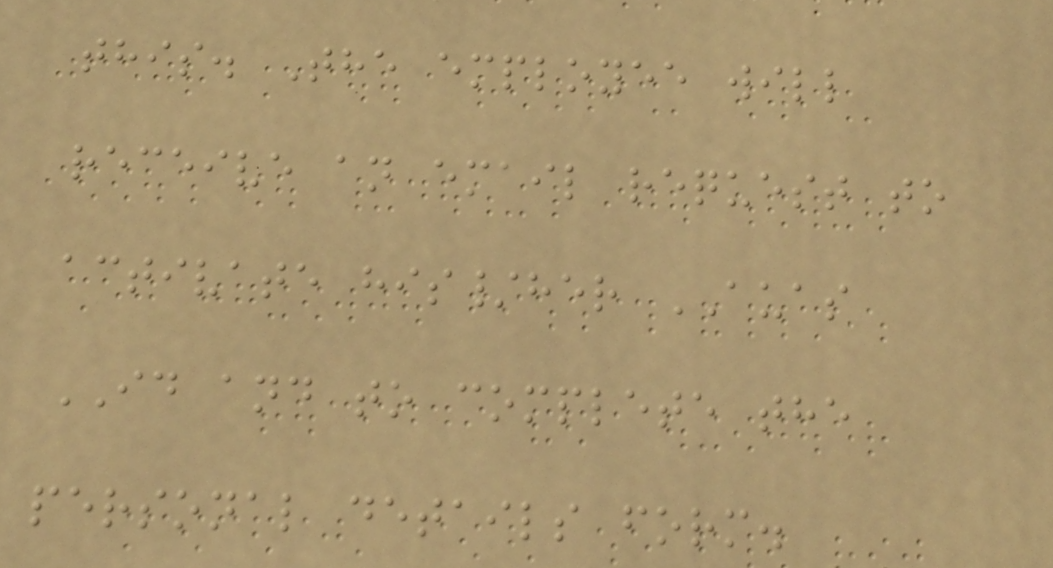this. The employee will
receive an email request to
activate his/her AUAS
ID and to complete the
personal details form.
